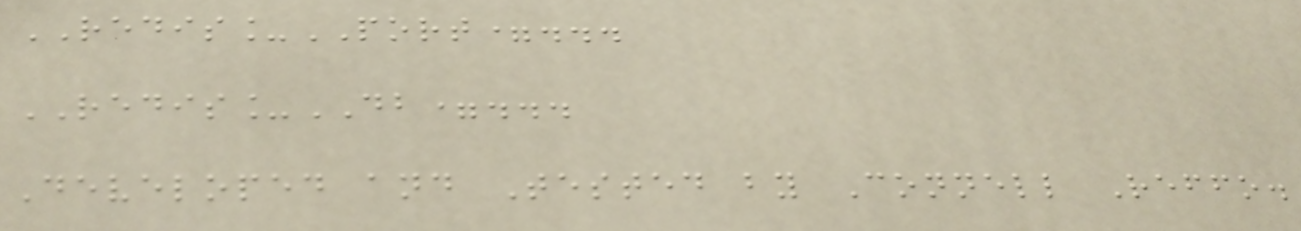REDIS_PORT=...
REDIS_DB=...
Developed and Tested by Connell Reffo.
